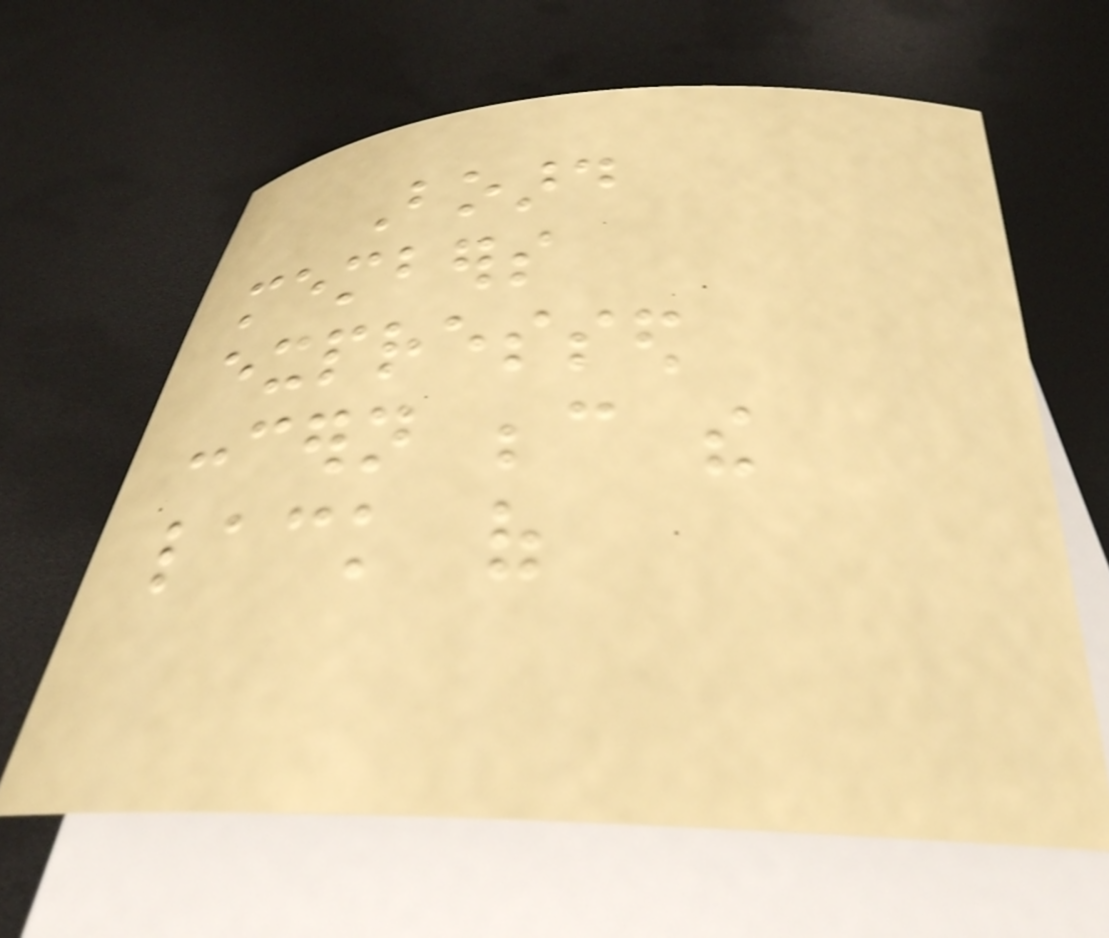Board
members
expressed
concern because the
lack of
